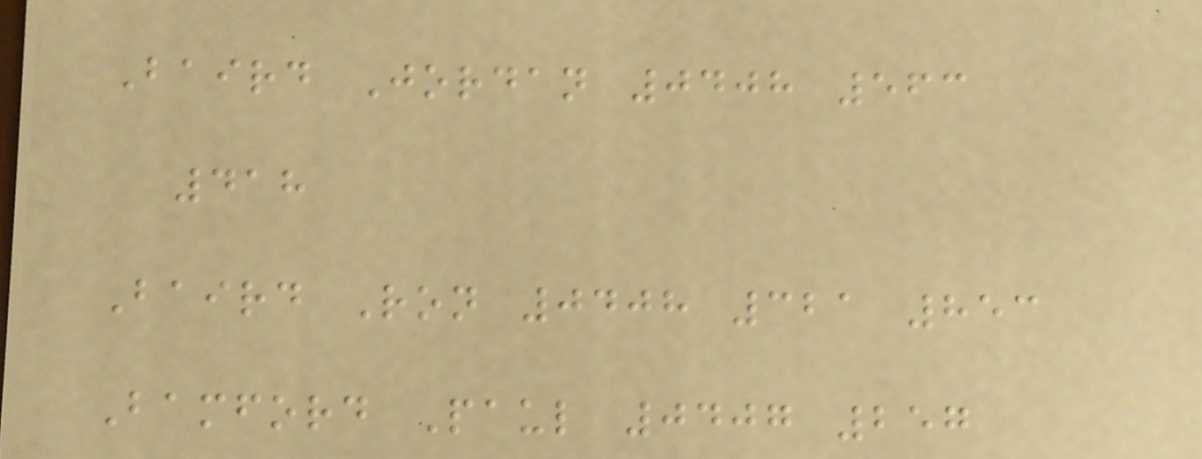Baird Jordan 0408 563
418
Baird Ron 0408 321 853
Bamford Paul 0407 257
